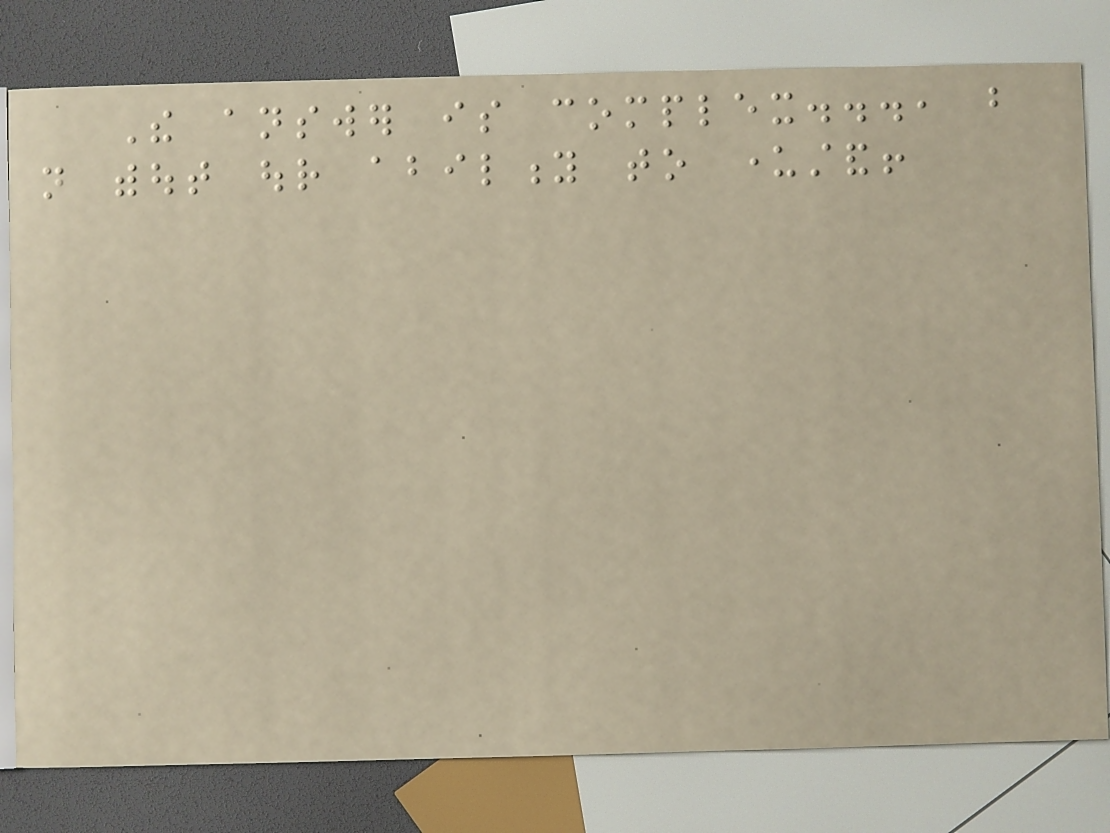The answer is complex..., but
not without our ability to understand!
